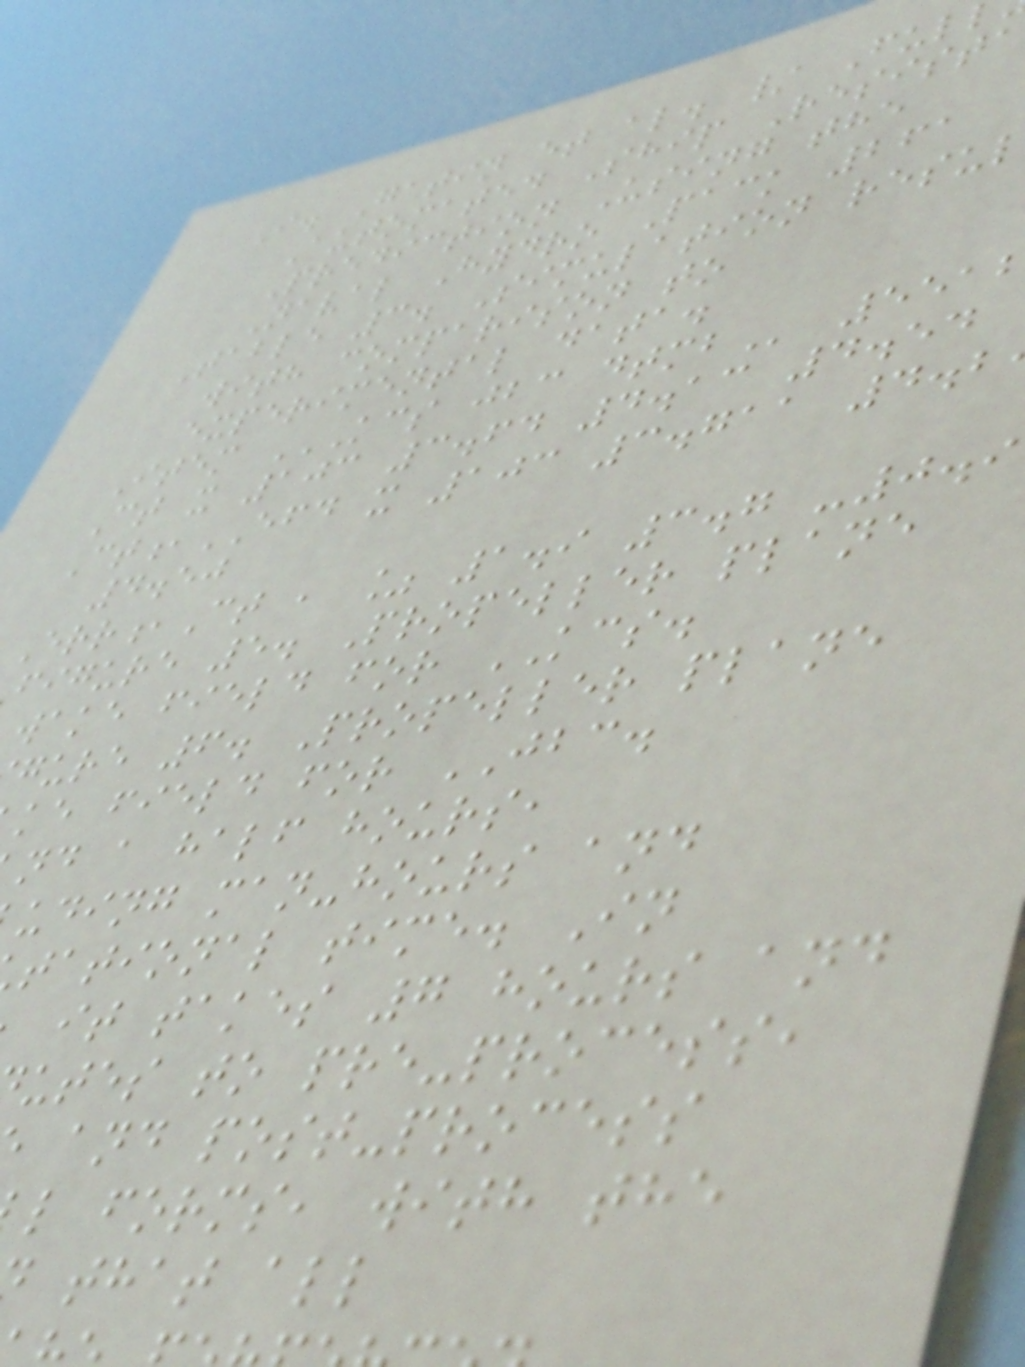I. Gatin et al. / Ful
Automated Ship Resista
Prediction Using the
Naval Hydro Pack 261
Table 3. Simulation resu
with comparison to
experimental data.
Item KCS JBC DTMB 551
Ct x 103 3.64 4.13 4.54
Ct,EFD x 103 3.711 4.2
4.50
Err,Ct , % 1.9 3.7 -0.9
figure 5. Propeller plane
wake field for KCS.
gure 6. Propeller plane
ke field for JBC.
nd a half hours,
uding man-hours and
tational time. In
it takes 7 hours and
utes to pre-process,
and post-process
l forms, with the
that all
